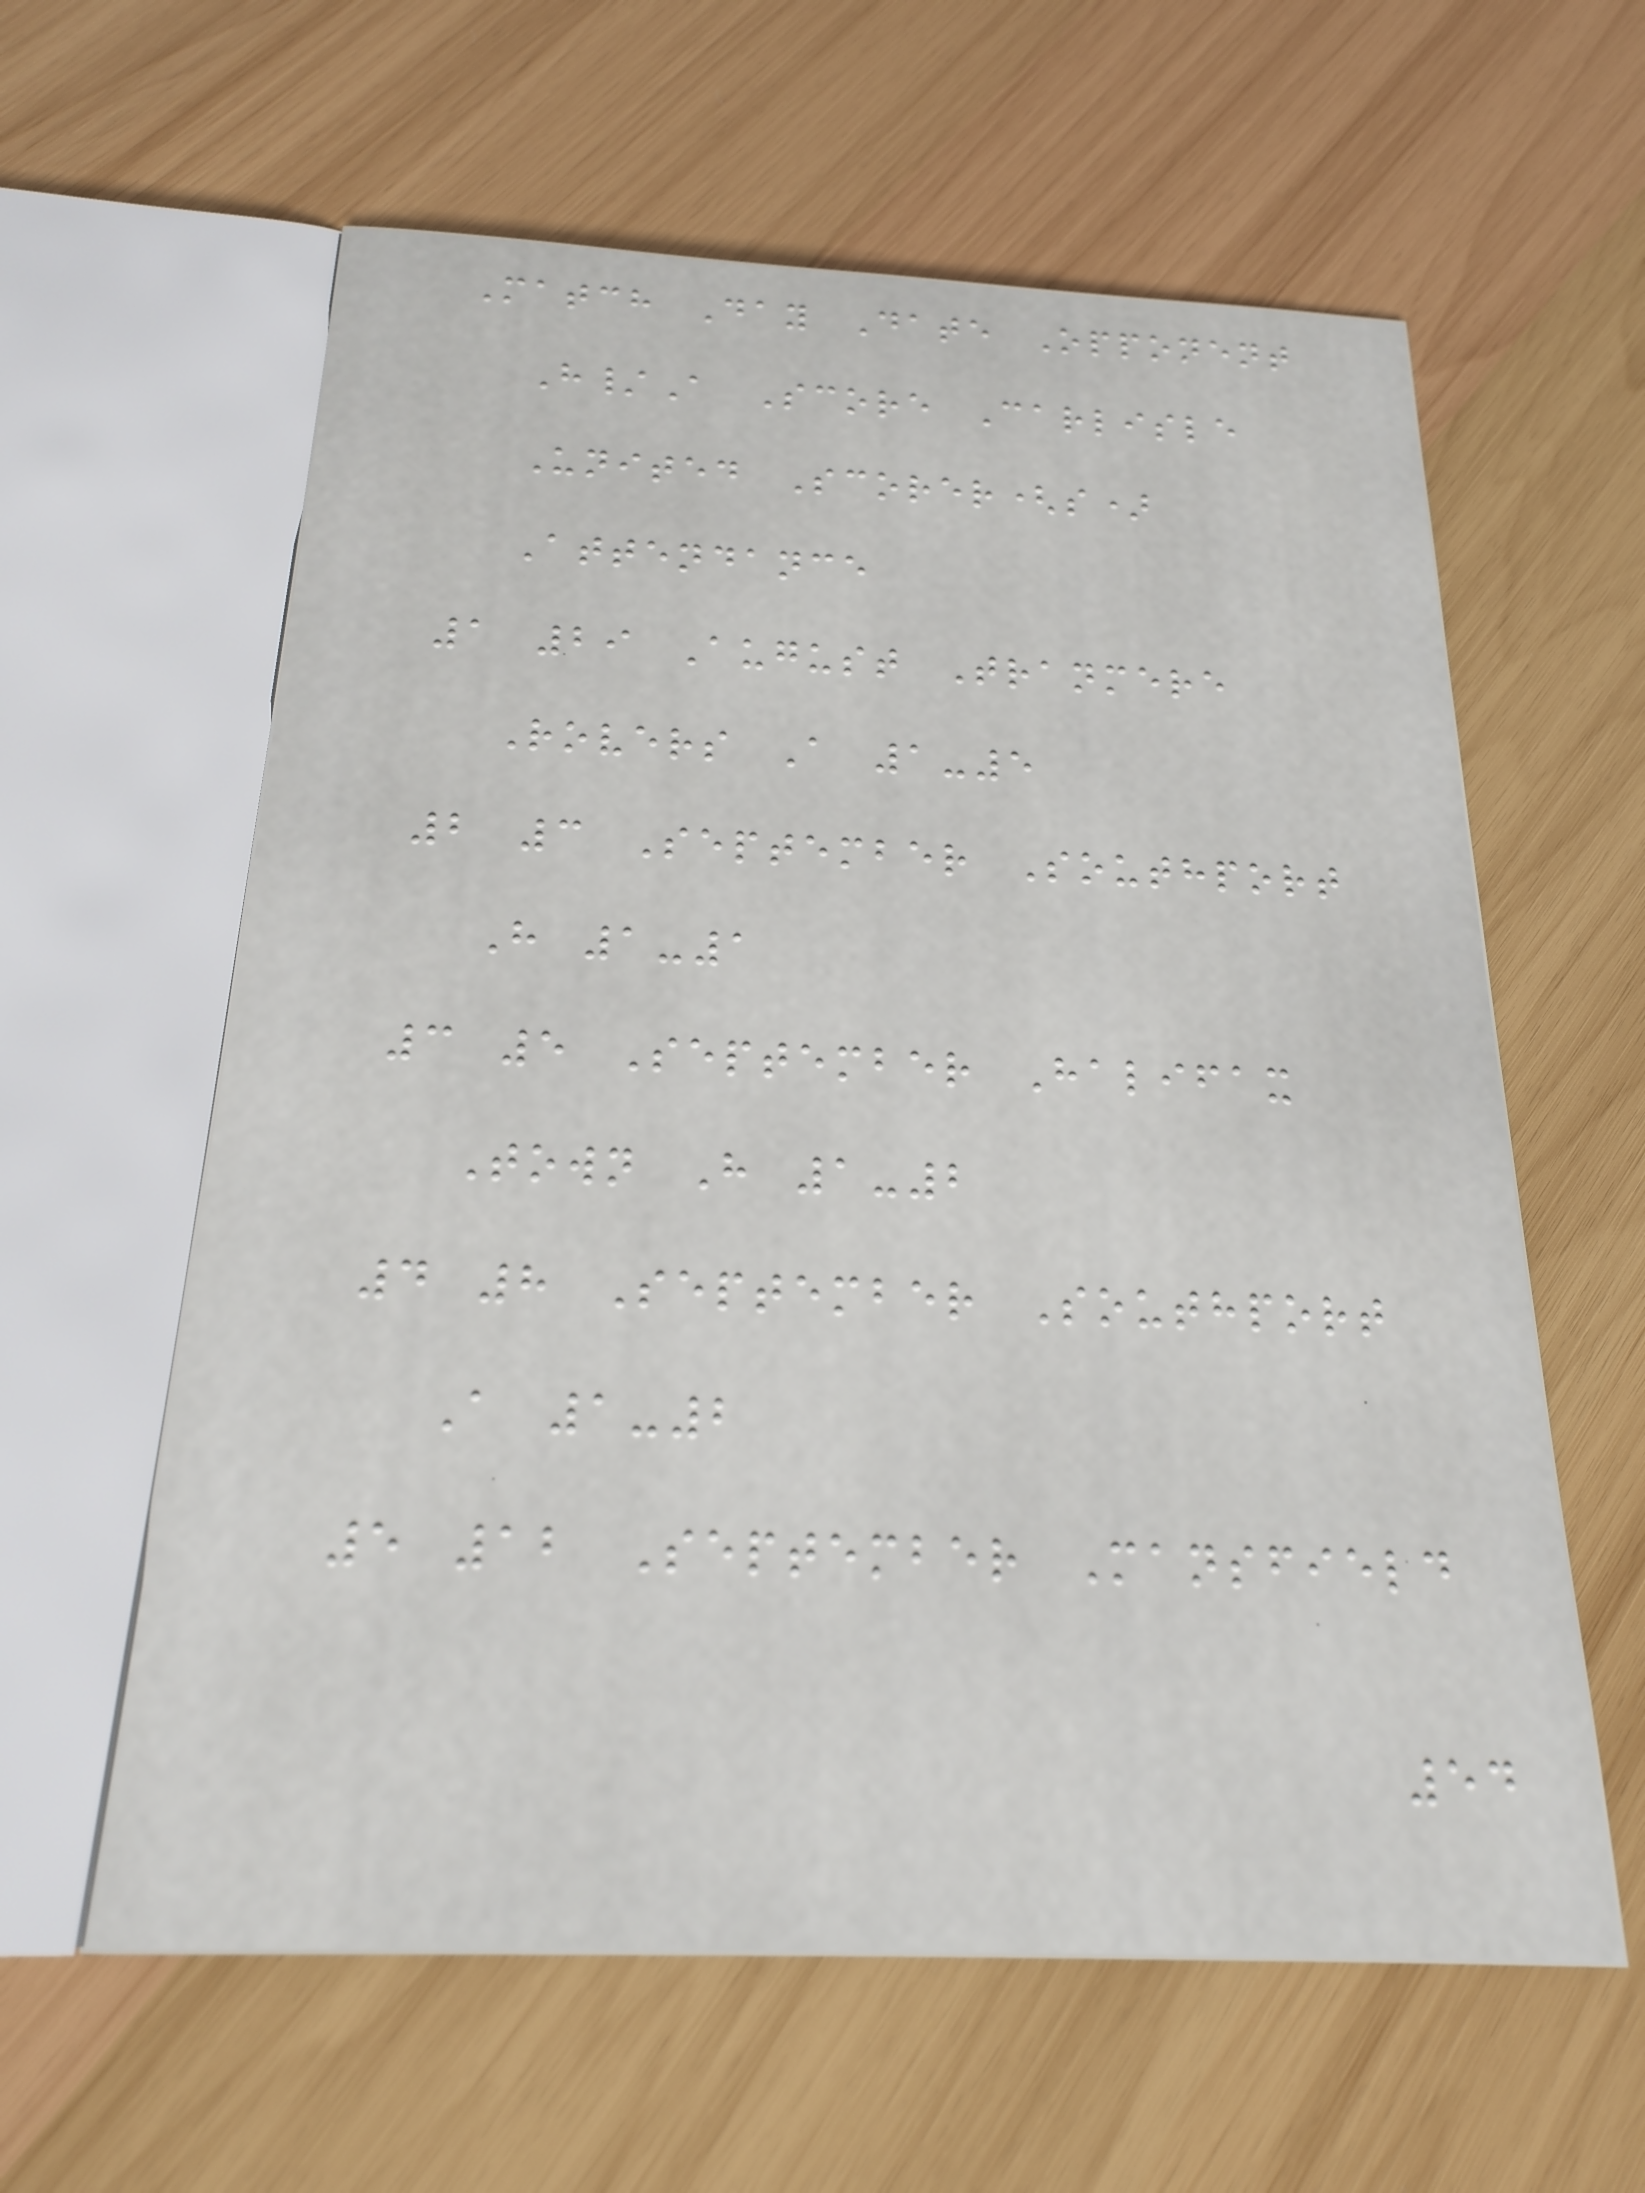Match Day Date Opponent
H/A Score Carlisle
United Scorer(s)
Attendance
1 29 August Tranmere
Rovers A 1-5
2 3 September Southport
H 1-1
3 5 September Halifax
Town H 1-2
4 8 September Southport
A 1-2
5 12 September Mansfield
54
